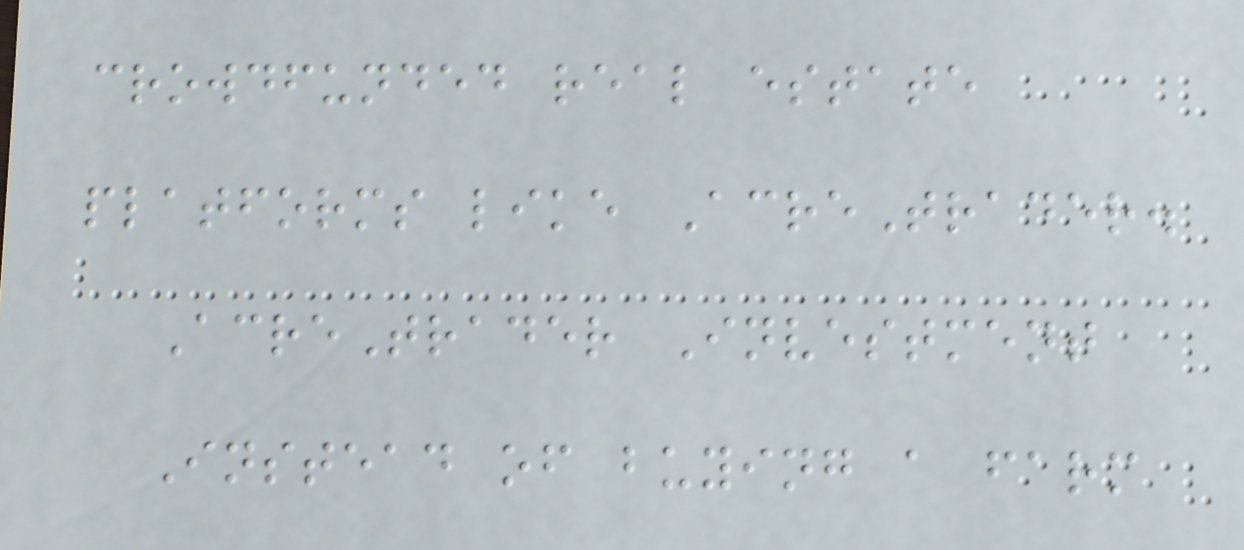crowdfunded real estate
platforms like AcreTrader.
AcreTrader Investment
Instead of buying a farm
